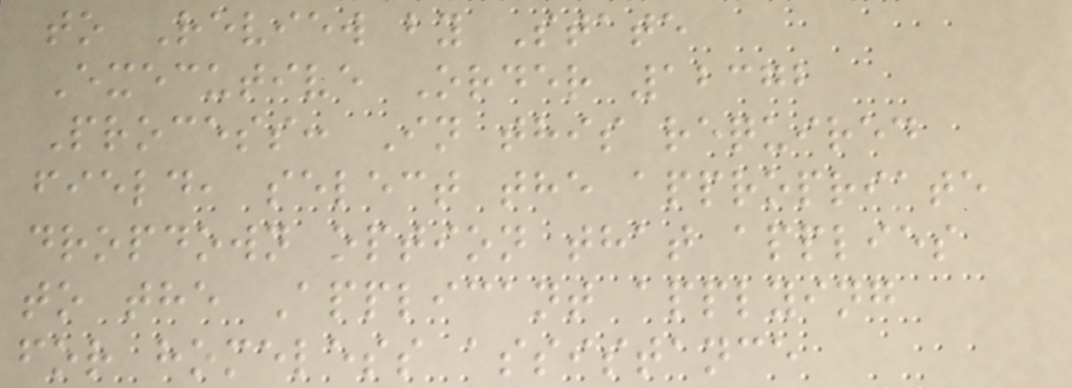to Review by State
Executive Order 12372
Process: In this required
field, select the appropriate
dropdown option that applies
to the Applicant applying
for homeless assistance
